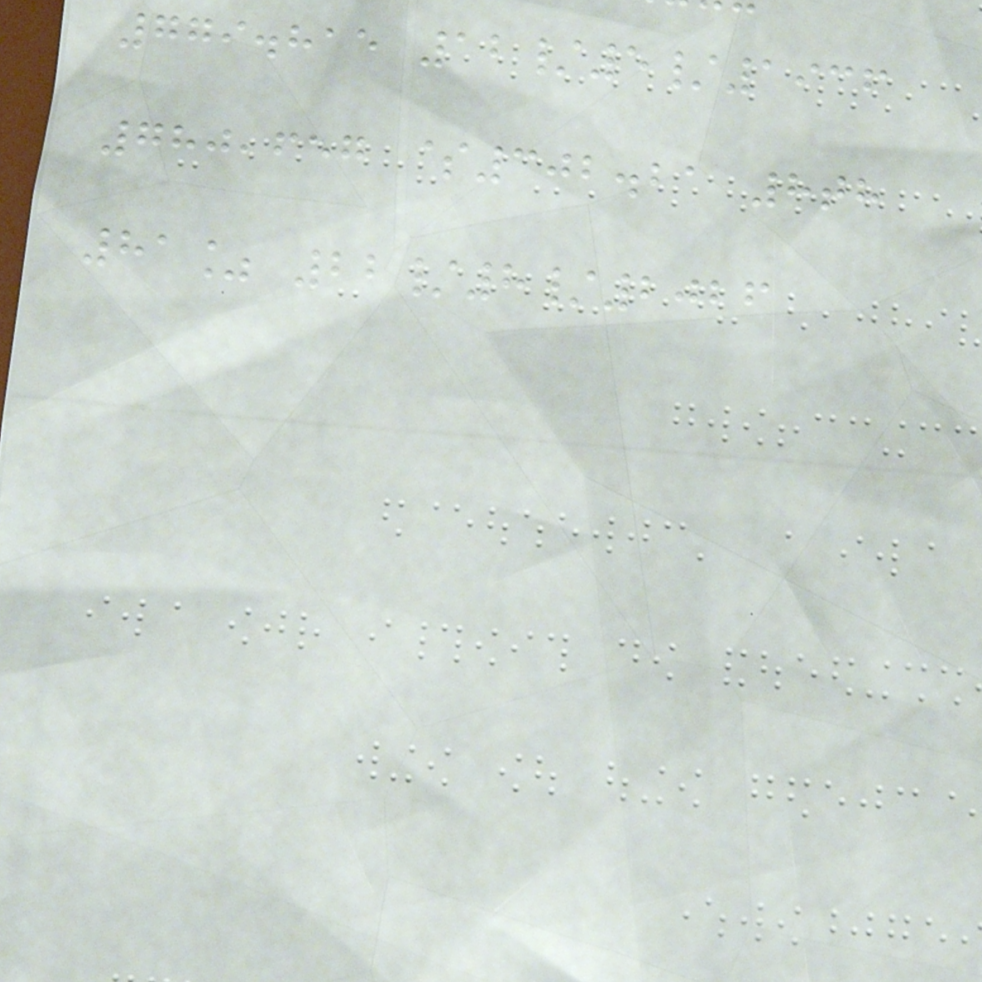779.815 12/5/1936
780,657 $302.21 8th
81% 22/8/2026
